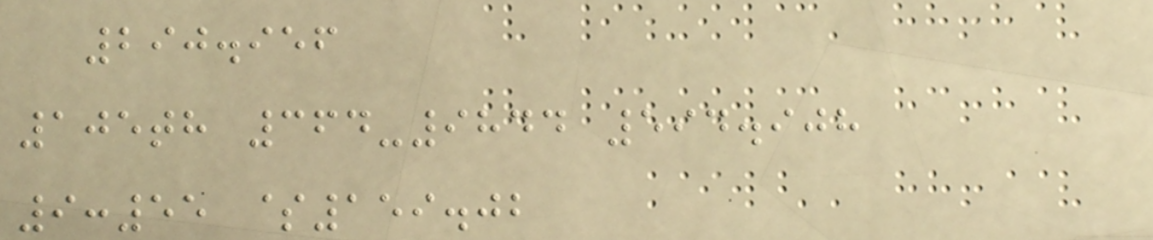290.956
105th 364-9844 594.908
9:55 $159.02
